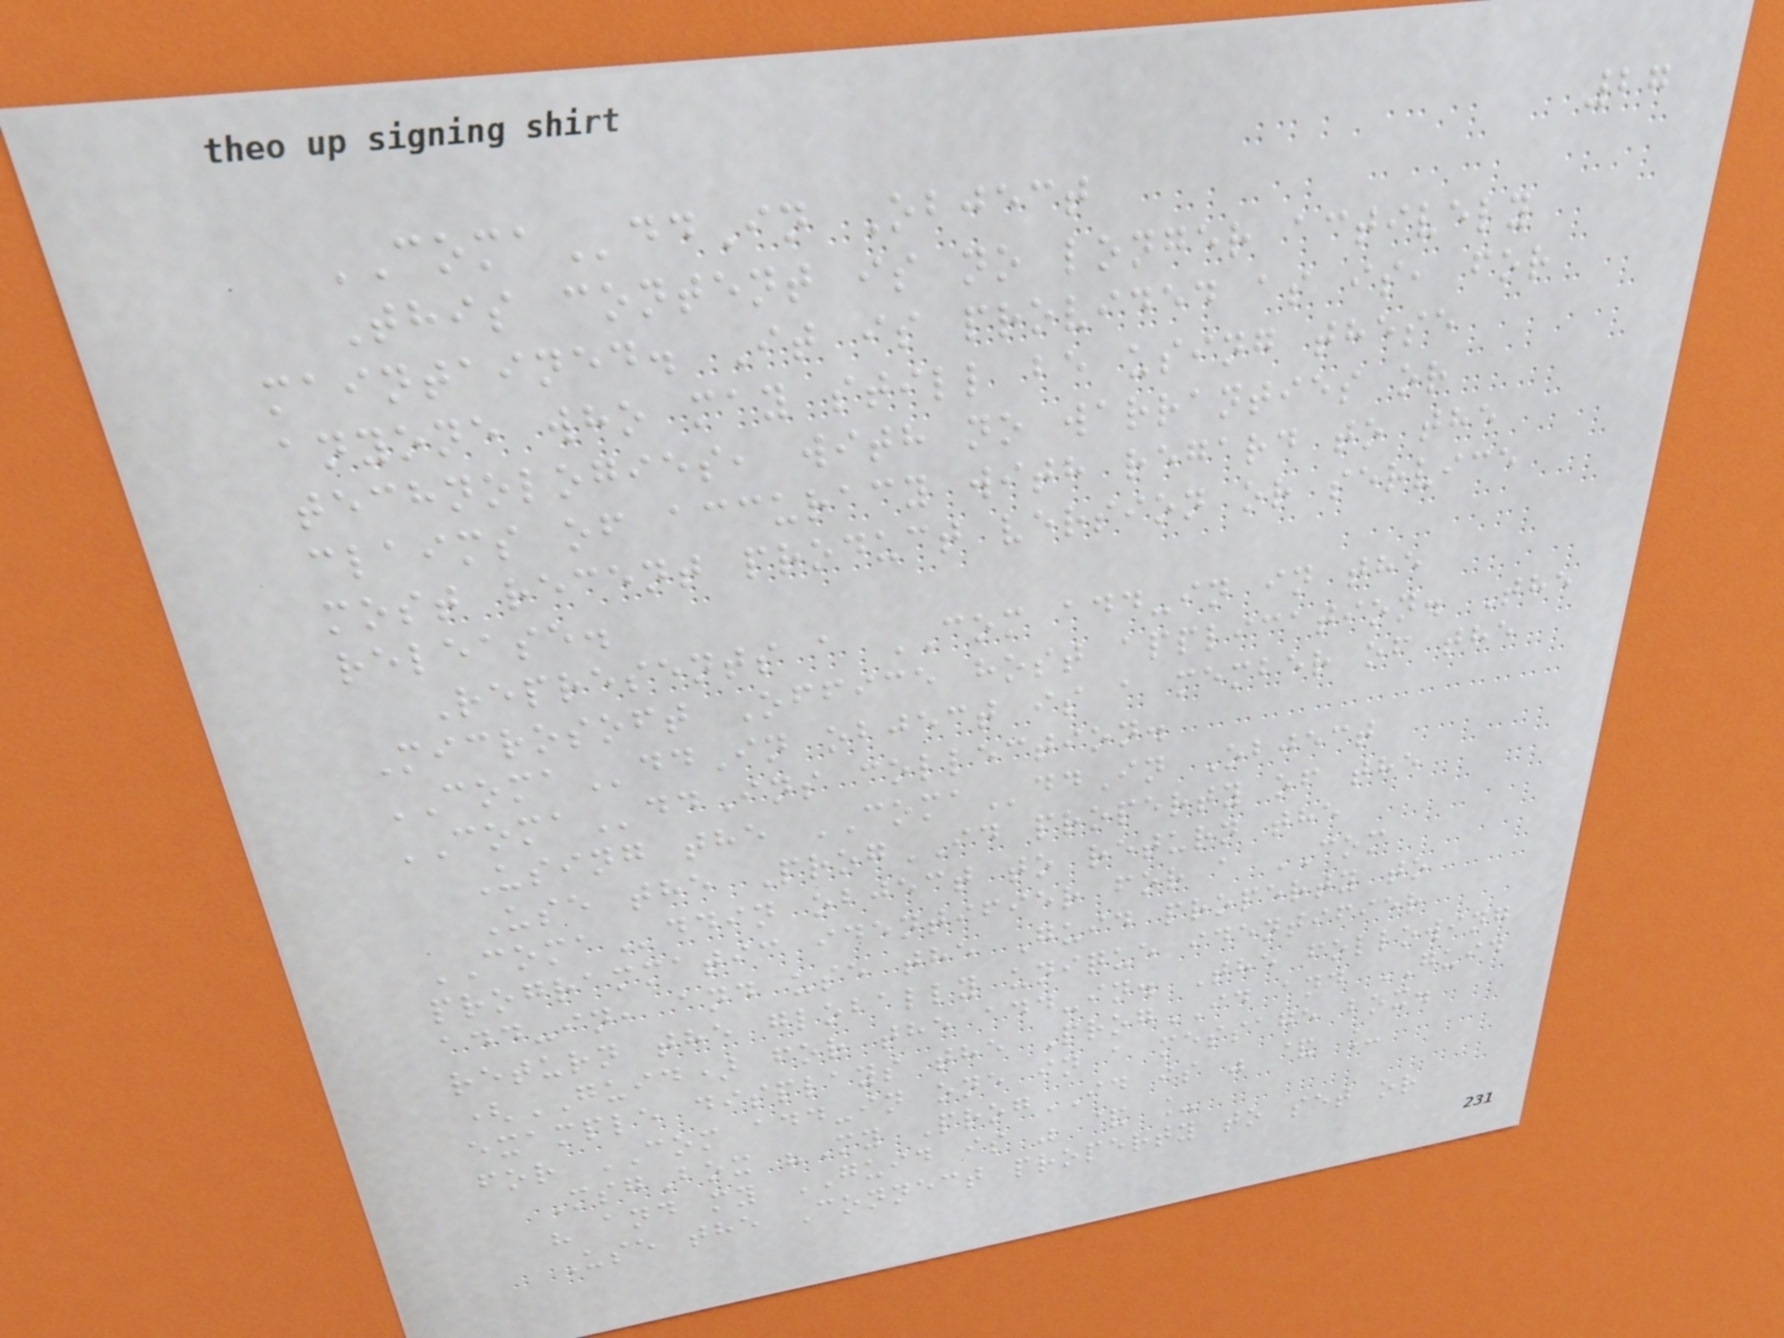27
COMAddIn Object
This content is no longer actively
maintained. It is provided as is, for
anyone who may still be using these
technologies, with no warranties or
claims of accuracy with regard to the
most recent product version or service
release.
Represents a COM add-in in the
Microsoft Office host application. The
COMAddIn object is a member of the
COMAddIns collection.
Using the COMAddIn Object
Use the ProgID property of the
COMAddin object to return the
programmatic identifier for a COM
add-in, and use the Guid property to
return the globally unique identifier
(GUID) for the add-in. The following
example displays the ProgID and GUID
for COM add-in one in a message box.
MsgBox "My ProgID is " & _
" and my GUID is " & _
Use the Connect property to set or
